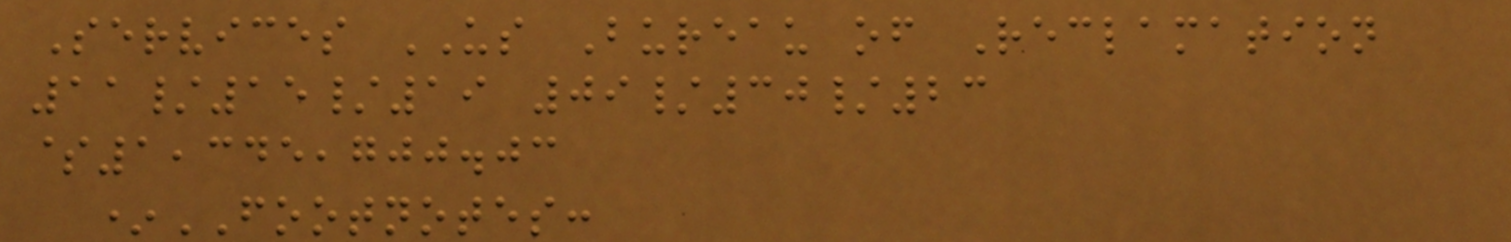Services US Bureau of Reclamation
11/15/19 09/30/23
$1,345,700.03
*FOOTNOTES:
